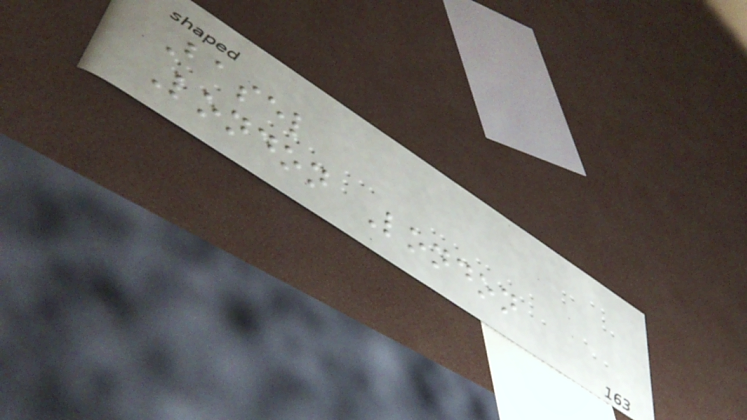Basel
London London
